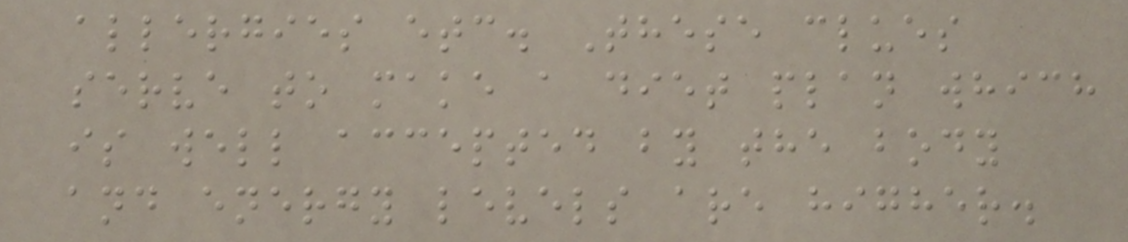allergies etc. These clues
serve to make a diet plan which
is well accepted by the body
and energy levels are higher.
